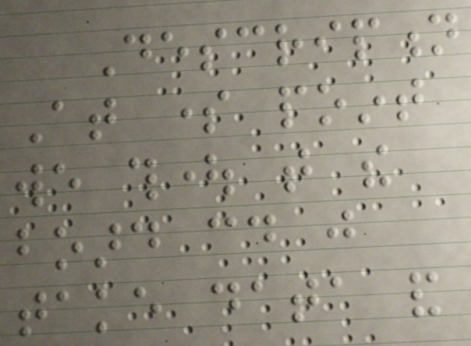Description
At some point
we thought that the
board could just
take data and
